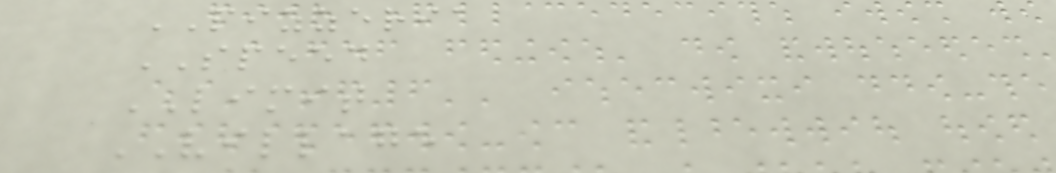PIZZERIA
SPEED
LIMIT
VILLAGE
